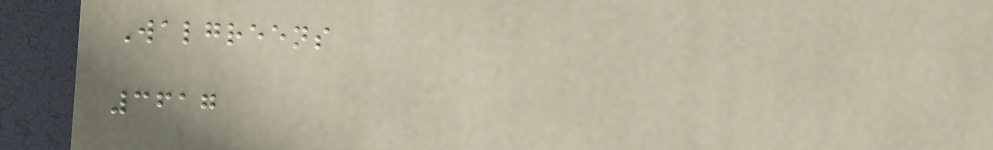Walgreens
3617
